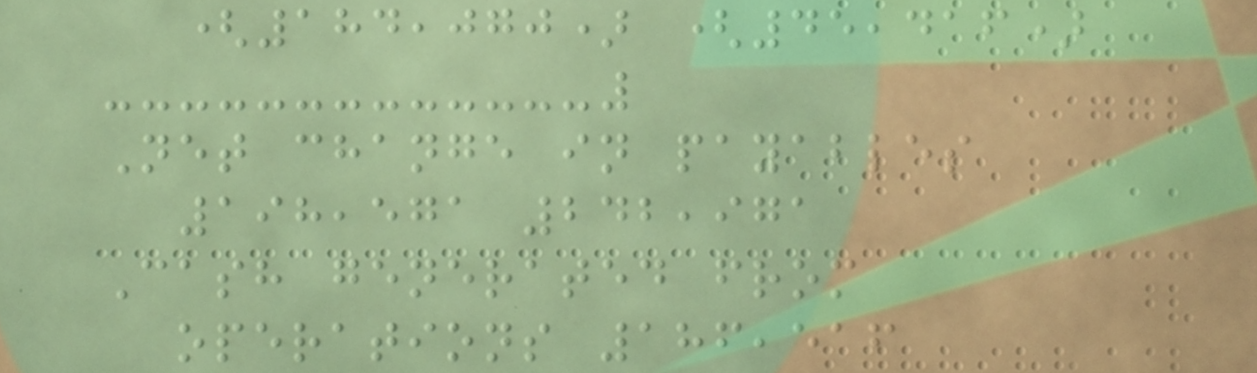(184,070) (45,416)
Net change in payables
198,571 242,971
Cash generated from
operations 186,516
